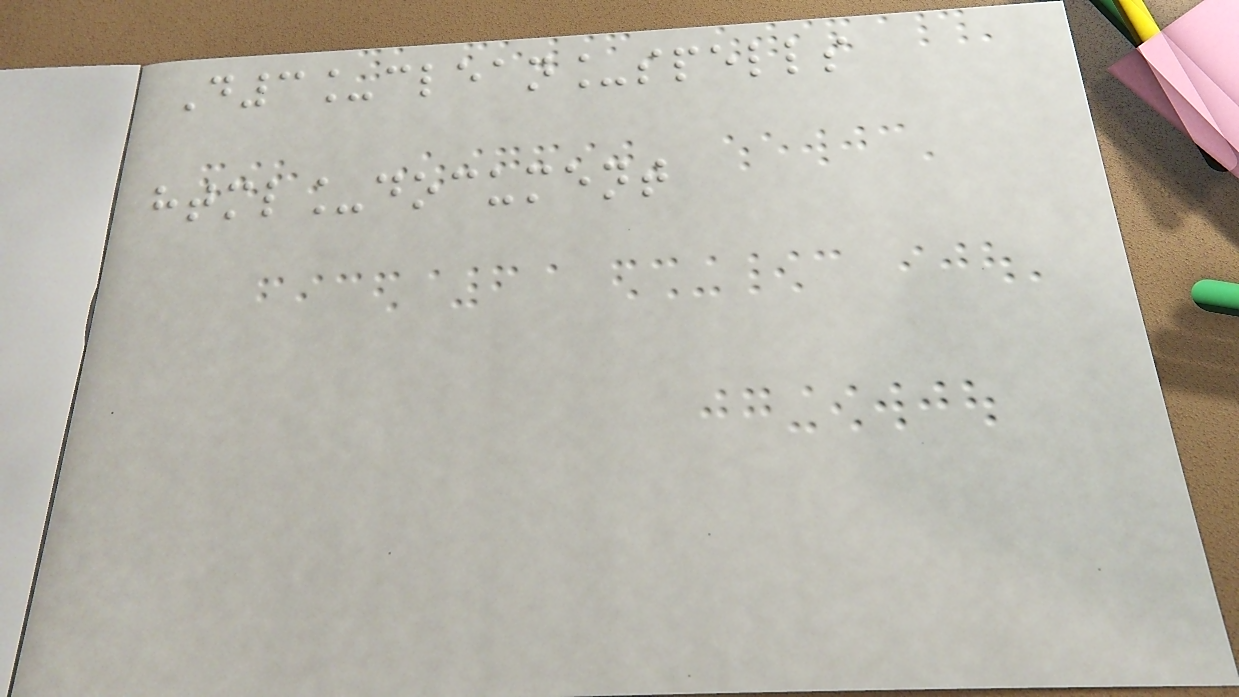D3_clean_spells
html_document
